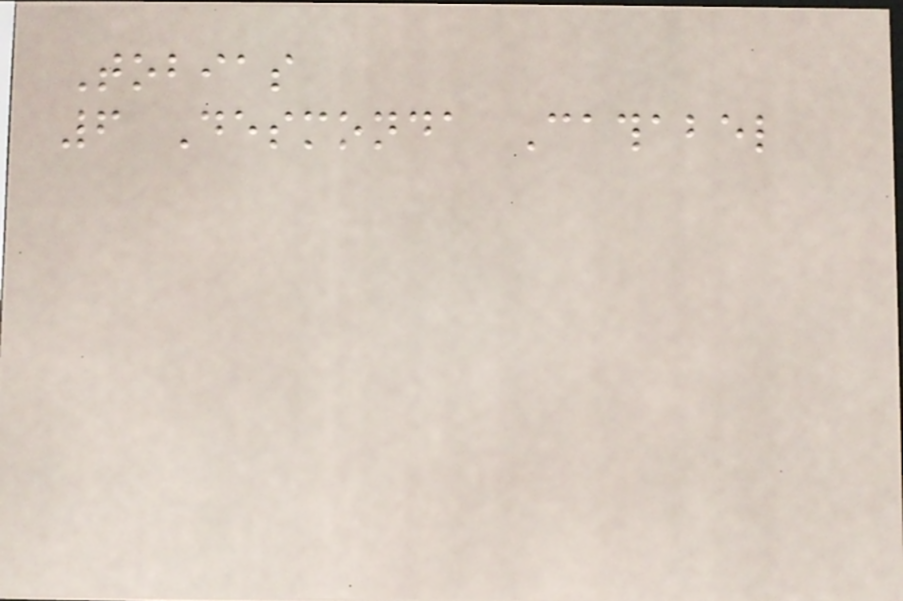Tobias
6 Desmonda Cathabel
